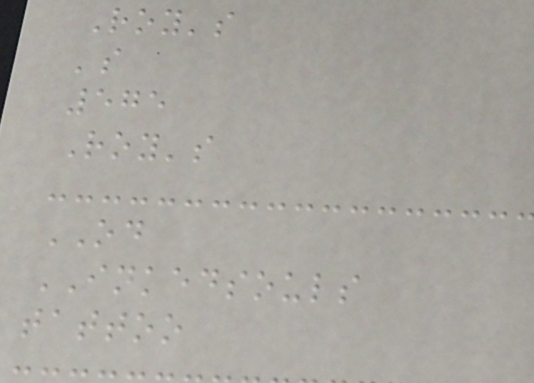Roy's
's
575
Roy's
OD
INKEDSOULS
tattoo
